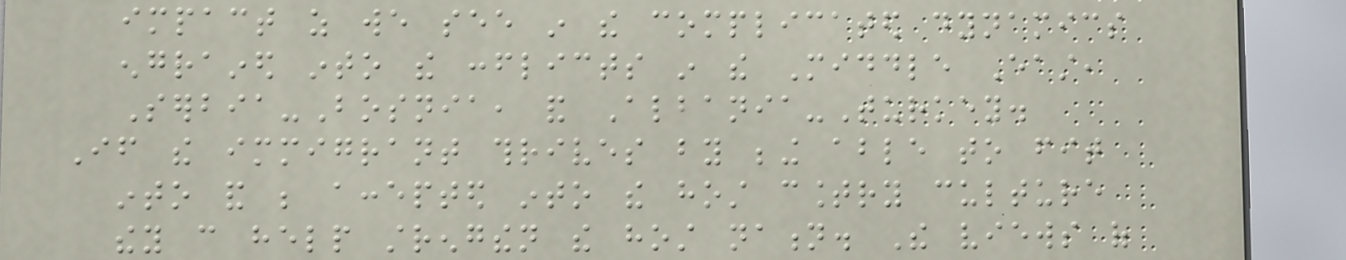impact as we see in the complicated dynamics
engrained into the conflicts in the Middle East,
Serbia-Bosnia, and Albania-Turkey.
If the immigrant thrives by being able to fit
into and be accepted into the host country culture
they can help strengthen the host nation. The views of
